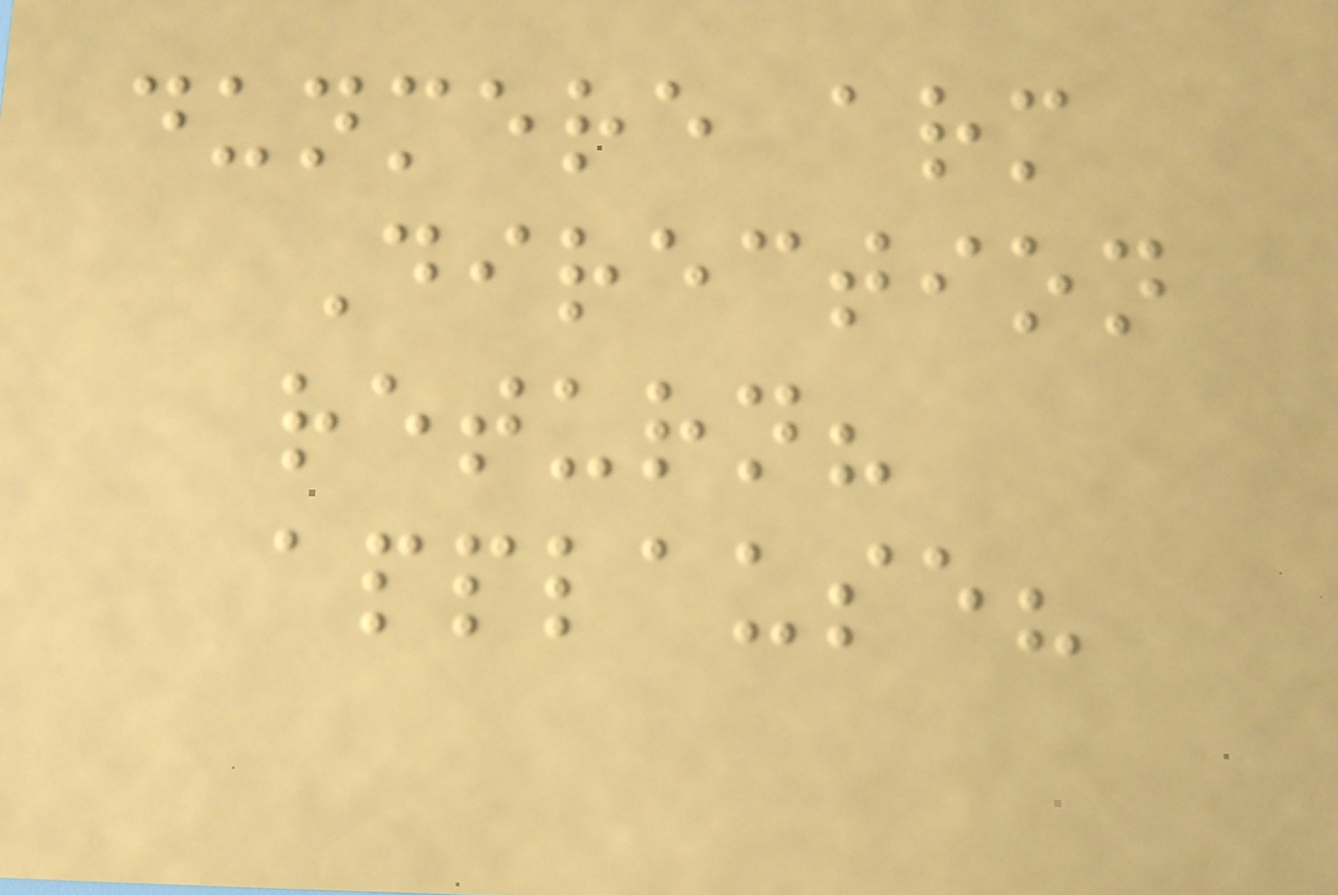dunmere arm
Direction
return?
applause?
